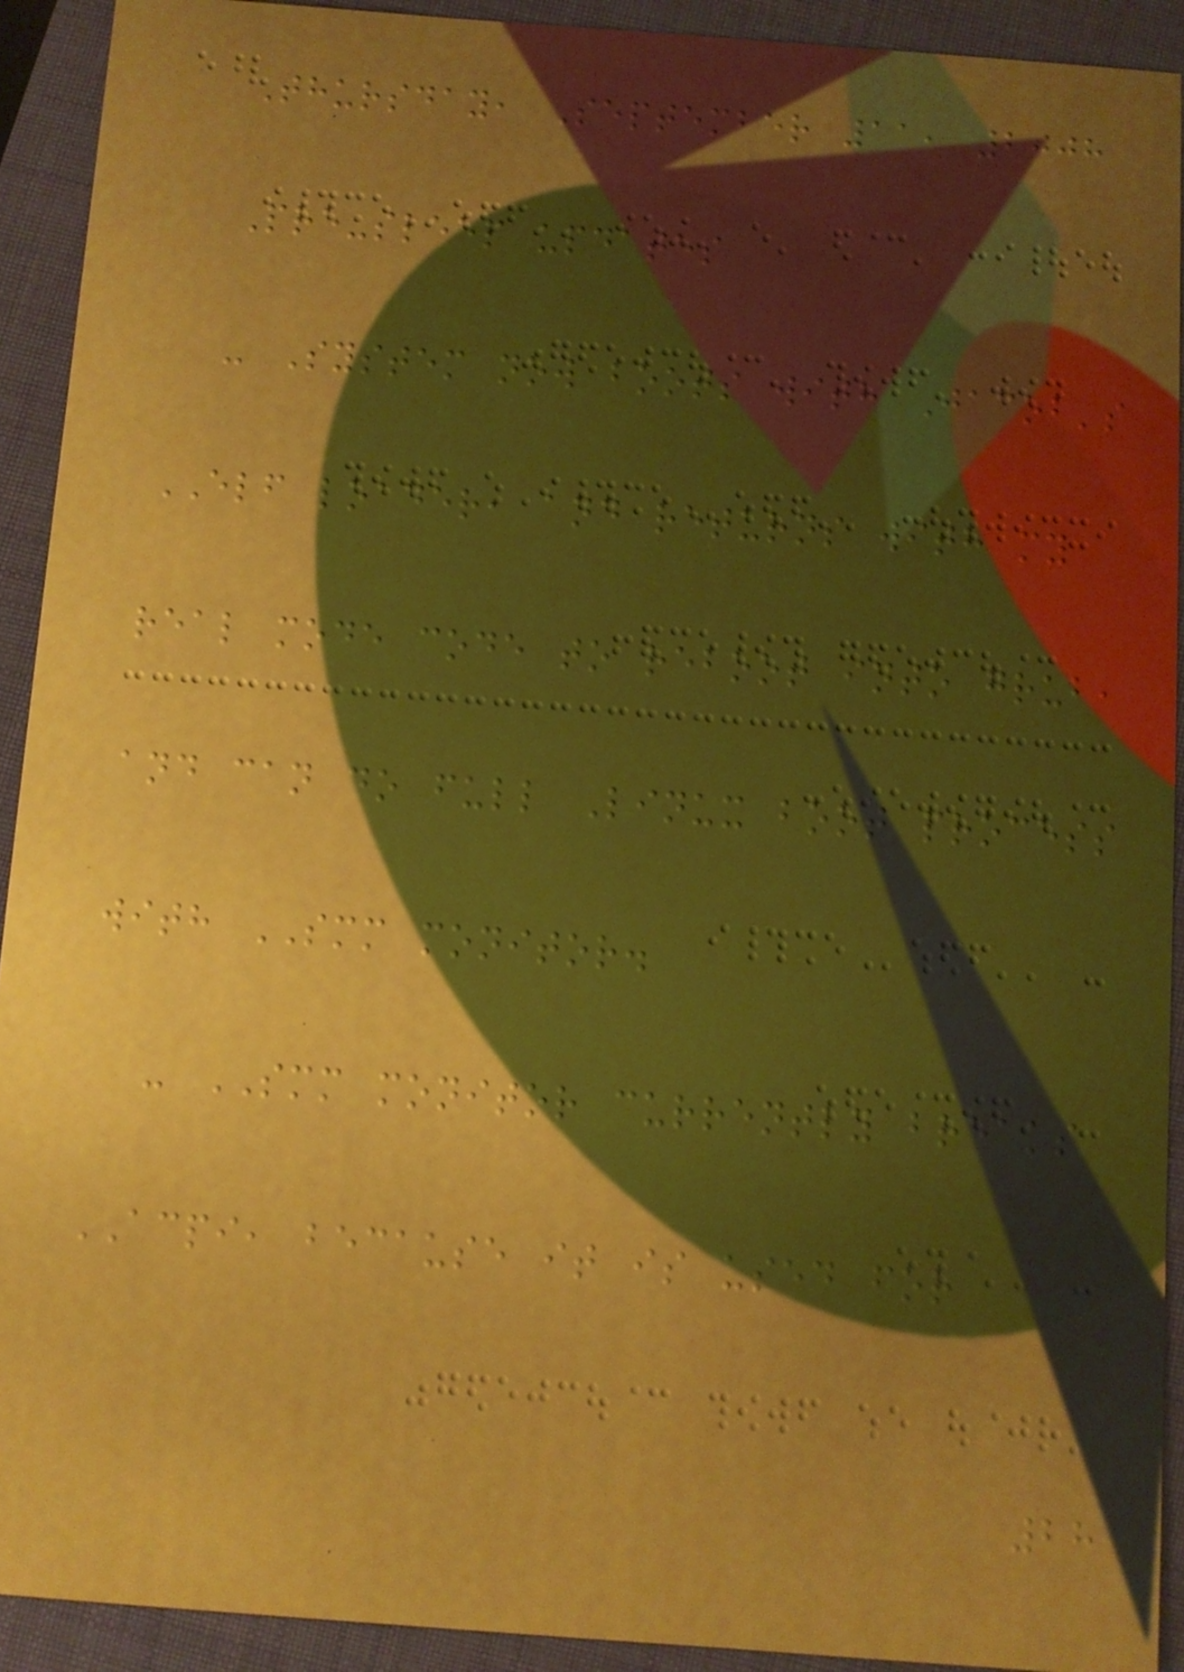Thursday, September 11, 2008
Pre-sleep updates
- System now boots with Jacob's
ELF loader, and returns with my
real mode code to reboot into grub,
and can do full Linux boot process
with SMM monitor.
- SMM monitor currently breaks
ACPI, because it is used for
28
